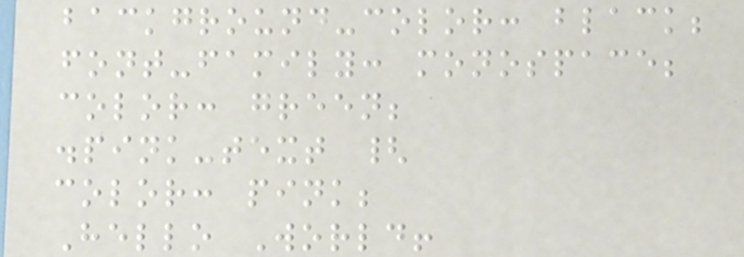background-color: black;
font-family: monospace;
color: green;
.pink-text {
color: pink;
Hello World!
